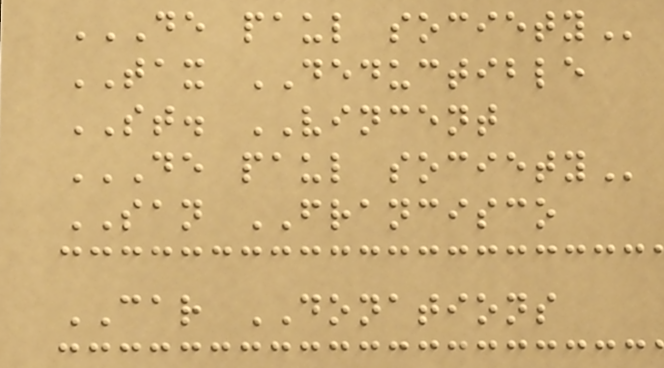DE PAUL SOCIETY
TAX DEDUCTIBLE
ST. VINCENT
DE PAUL SOCIETY
SAN FRANCISCO
CAR DONATIONS
